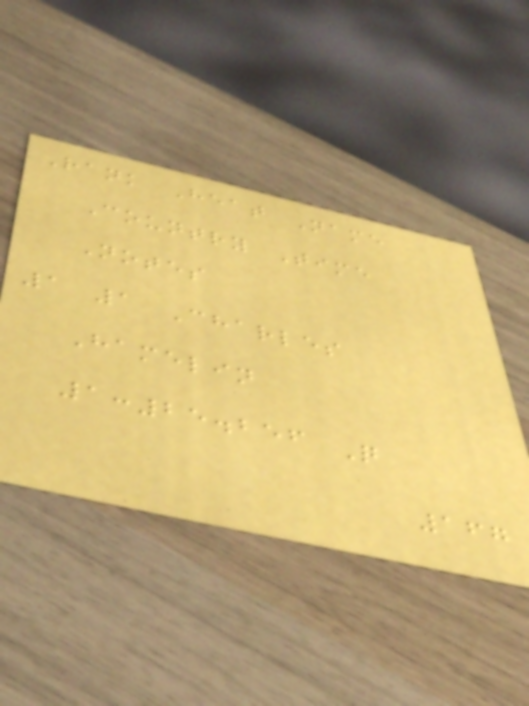Rank Heat Name
Country Time
Notes
1 1 Charles
Hamelin
1:25.256 Q
167
